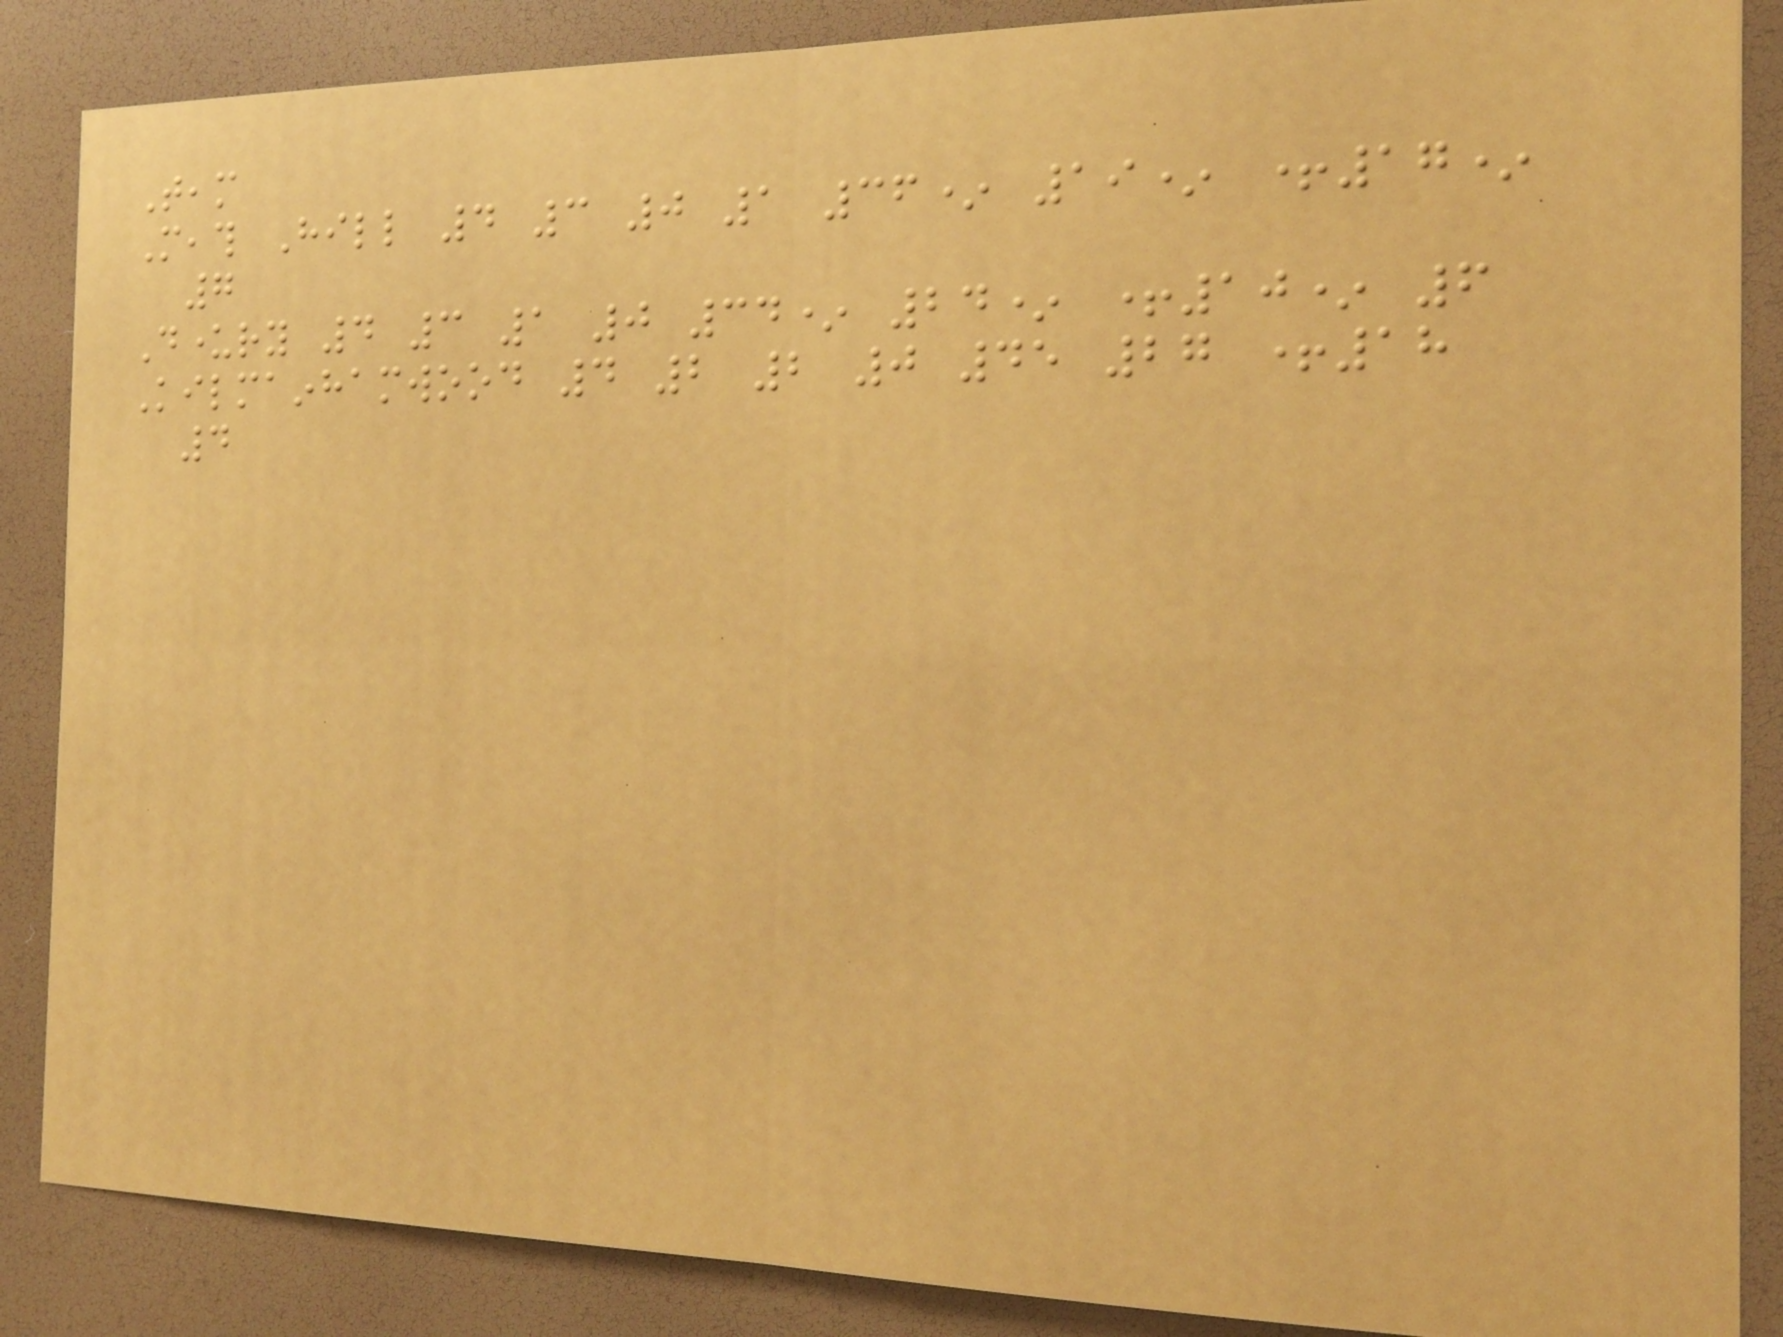Team
Meath Hill 4 3 0 1 36* 19* +17*
7
Dunderry 4 3 1 0 34* 24* +10* 6
Kilmainhamwood 4 2 2 0 45 27 +18
4
